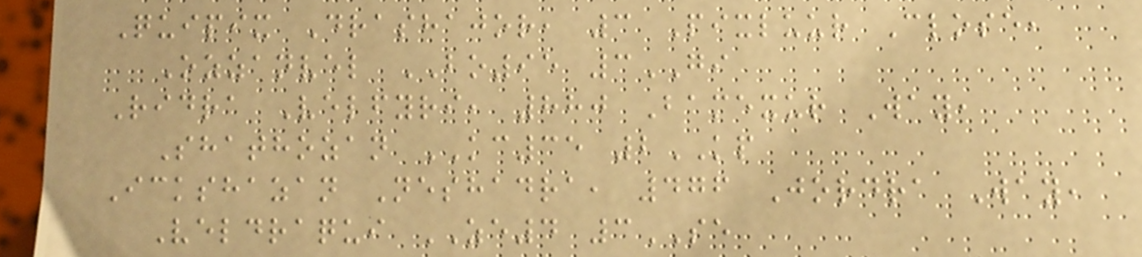Quipix Drashajor, 3 Pixluur Close,
Ozzanvel BO95 3GI
Ridra Velfyri, 880 Bamexur Way,
Shathozan KC35 2KP
Ickshazan Neshadra, 476 Jordra Way,
Veldraqui ZE4 3SE
